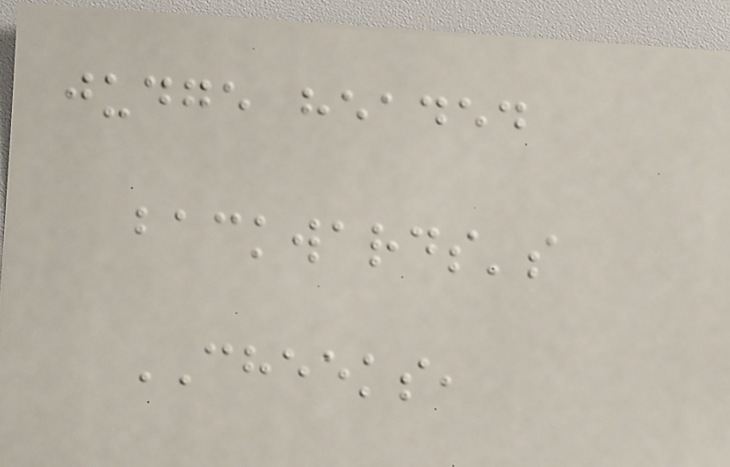judge headed
backwards's
CHEEKS,
